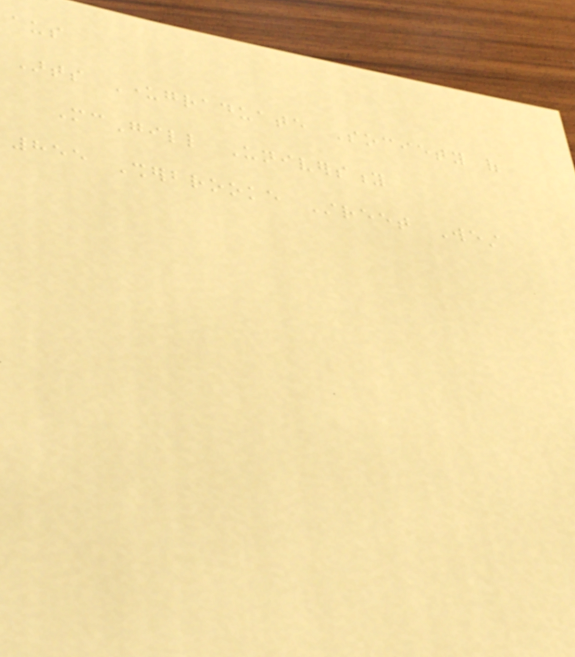aus
Arts Undergraduate Society of
McGill University
855 Sherbrooke Street West
